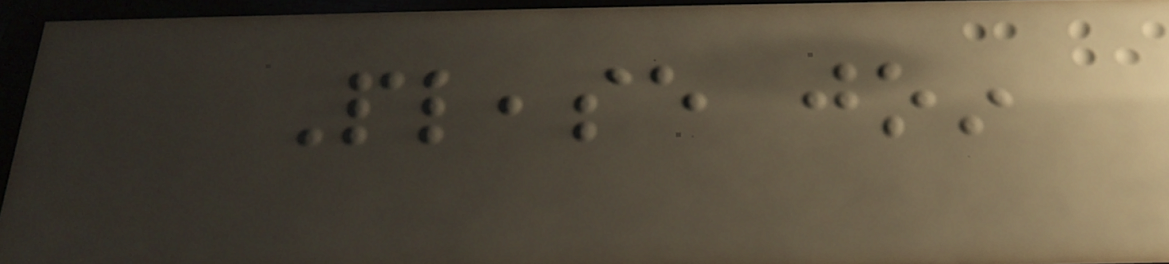Please join
